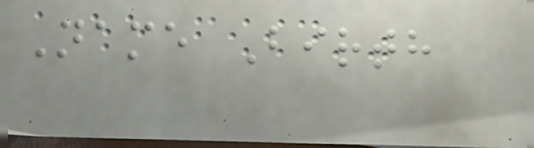Name Birth
